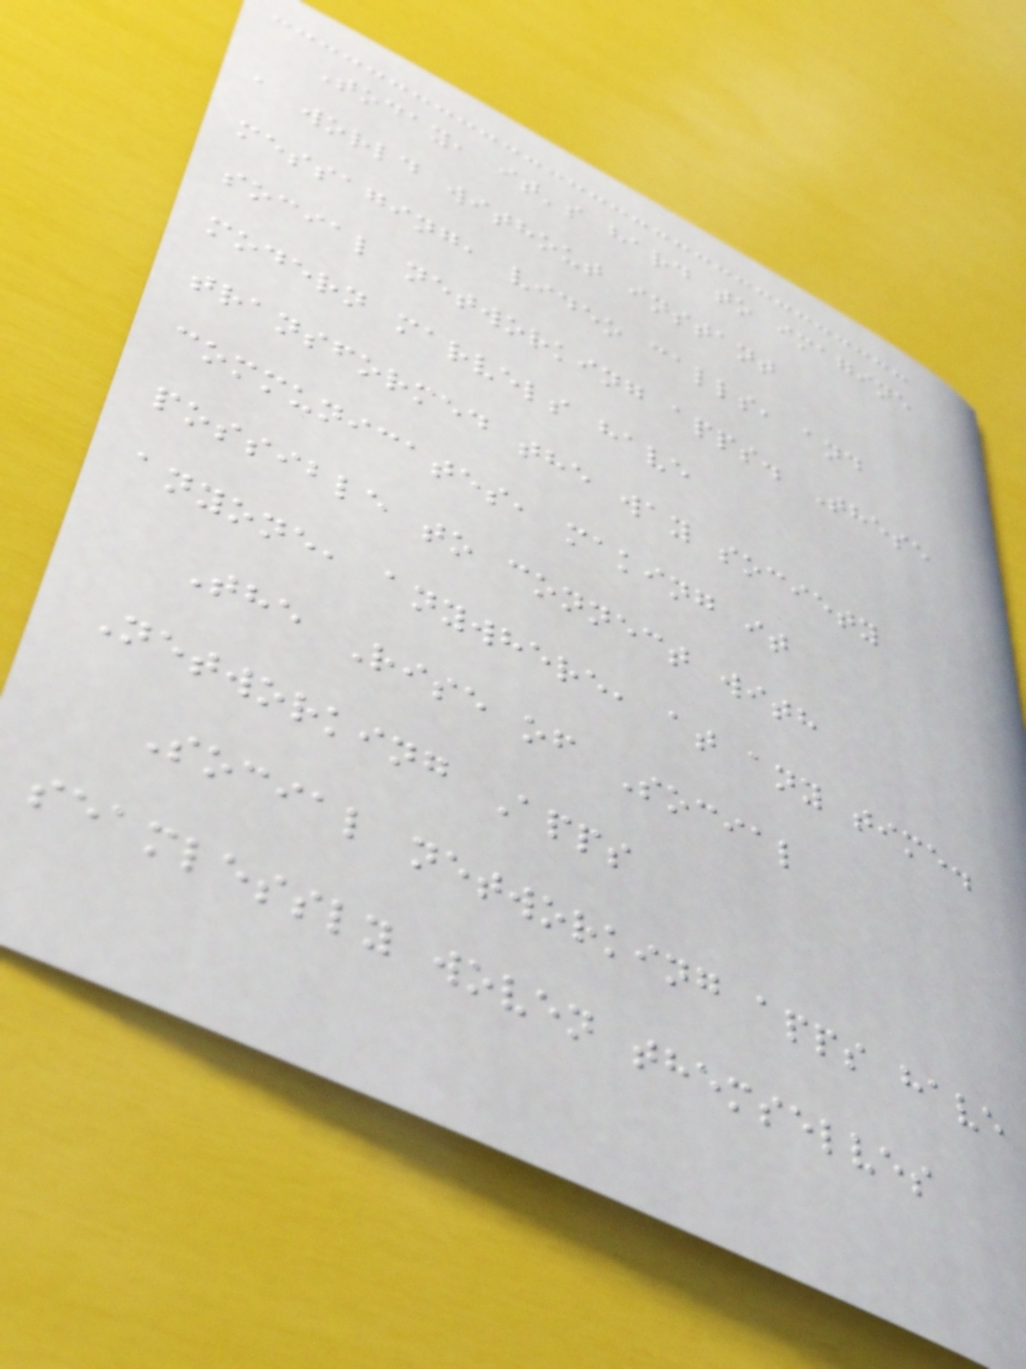Today, it's hard to imagine
a world without instant
messaging, video calls, and
social networking apps. These
modern marvels have
transformed the way society
communicates, making it
possible to connect with
anyone, anywhere, at any time.
The Rise of Social
Networking Apps
Social networking apps have
seamlessly woven themselves
